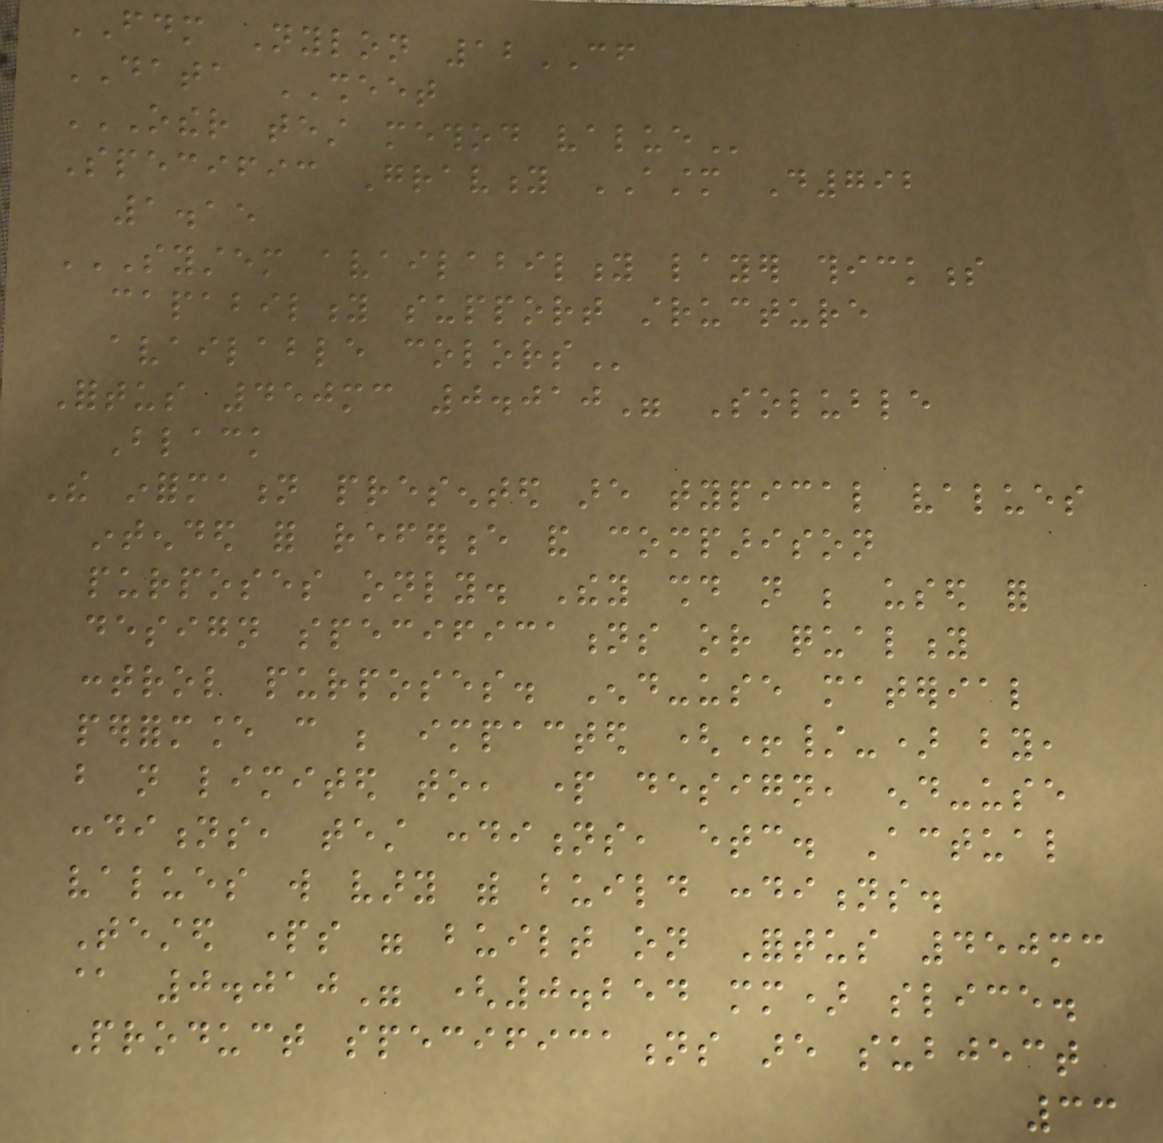FDM Nylon 12CF
DATA SHEET
OTHER TEST METHOD VALUE
Specific Gravity ASTM D792
1.15
SYSTEM AVAILABILITY LAYER THICKNESS
CAPABILITY SUPPORT STRUCTURE
AVAILABLE COLORS
Fortus 450mc 0.010" Soluble
Black
The information presented are typical values
intended for reference and comparison
purposes only. They should not be used for
design specifications or quality
control purposes. End-use material
performance can be impacted (+/-) by,
but not limited to, part design, end-use
conditions, test conditions, etc. Actual
values will vary with build conditions.
Tested parts were built on Fortus 450mc
@ 0.010" (0.254 mm) slice.
Product specifications are subject
33
